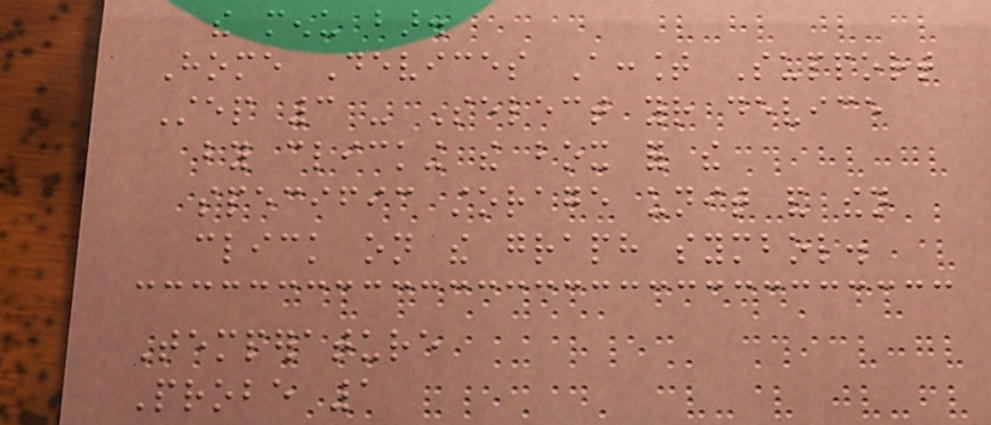the menu bar.
Home Devices Account Support
Step 3 - Select your device
by clicking the box for the
specific storage unit and then
click on the graph symbol.
Temperature
Probe 1
